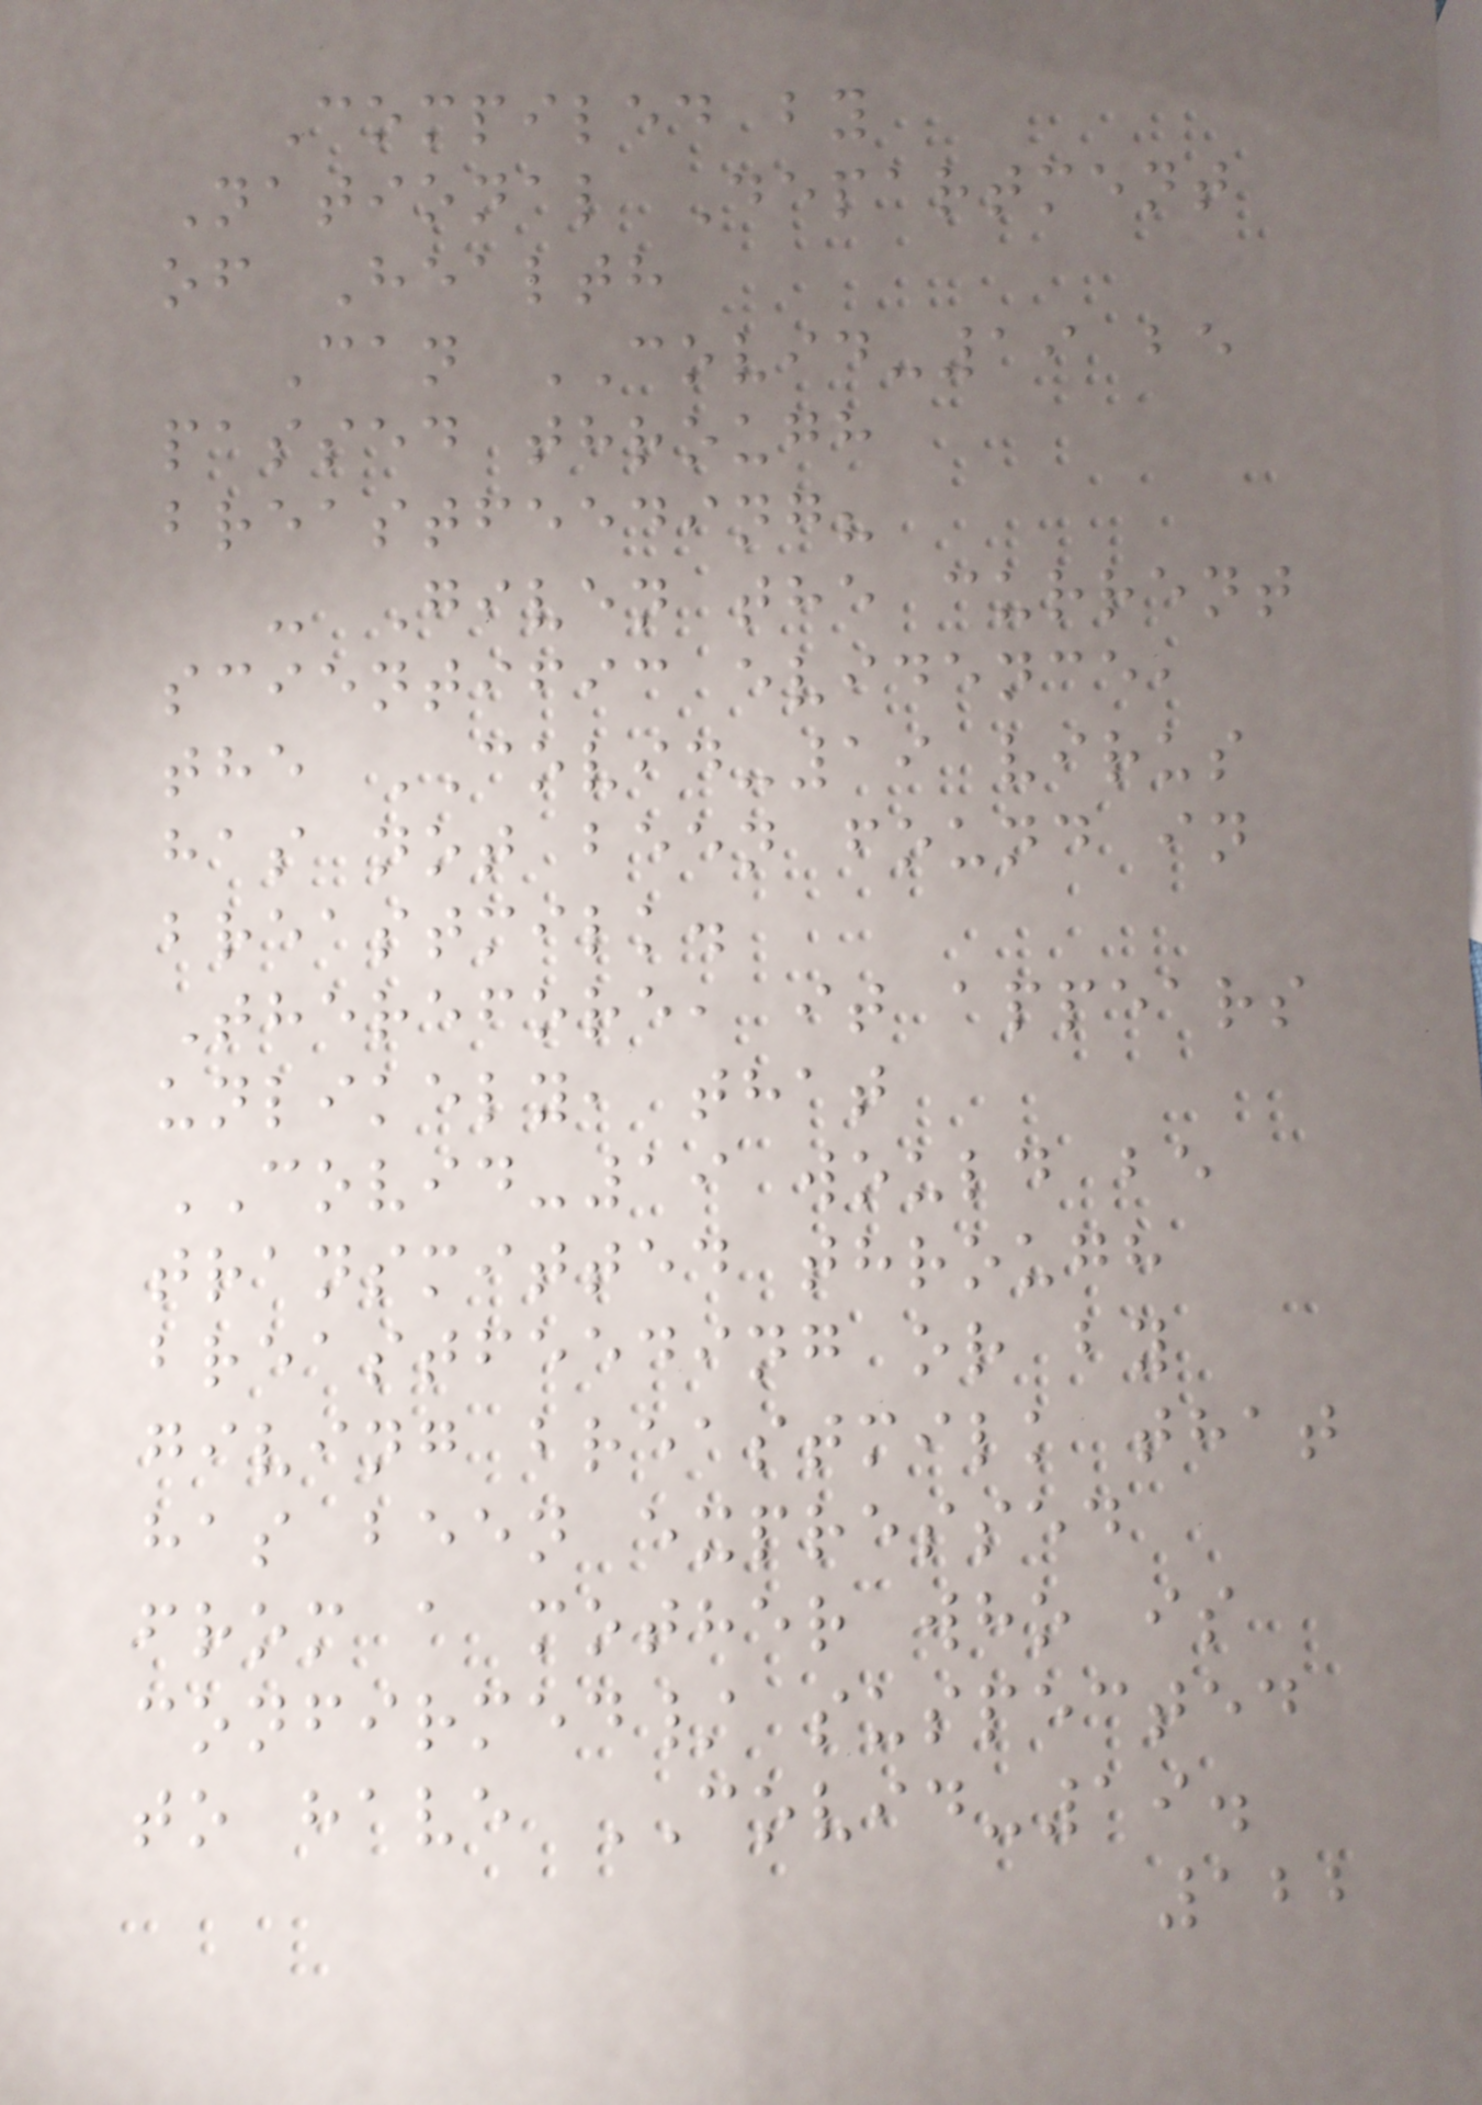Compiled by
National Department
of Health
Can COVID-19 be
passed through
breastfeeding?
- Given the current
scientific evidence,
the COVID-19 virus
has not been found in
breastmilk.
Therefore, it appears
unlikely, that
COVID-19 would be
transmitted through
breastfeeding or by
giving breastmilk that
has been expressed
from a mother who is
confirmed/ suspected
to have COVID-19.
122
